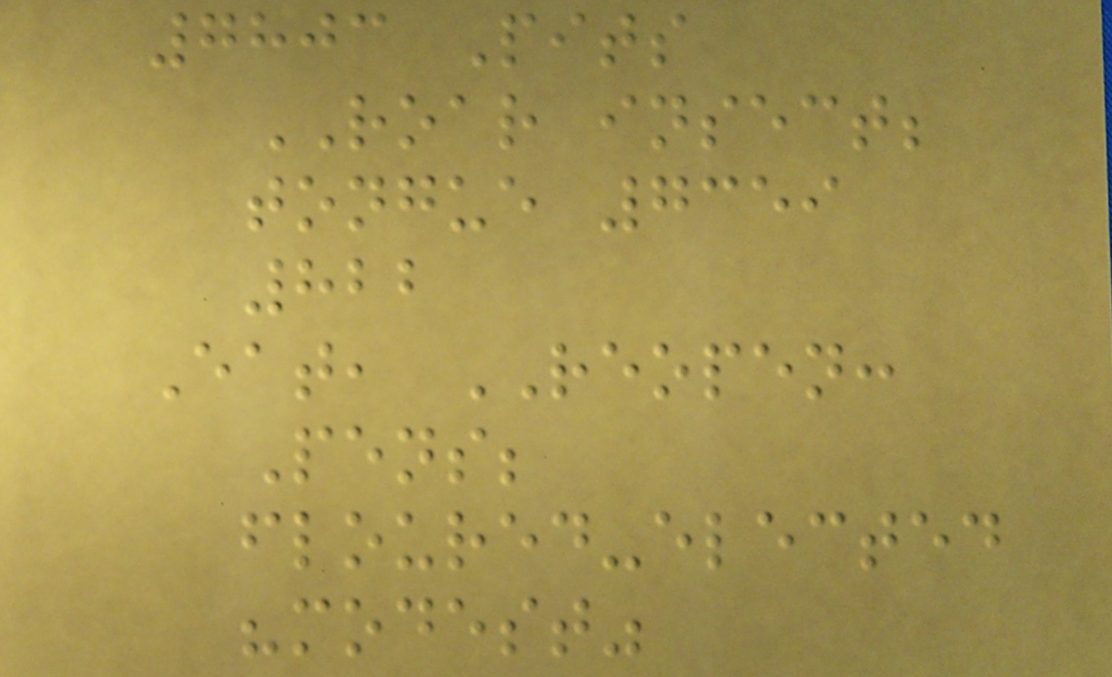7803 Pits
ROAR insect;
tongue 7359
822
Eat, REOPEN:
Pens;
floured-elected
"modest"
